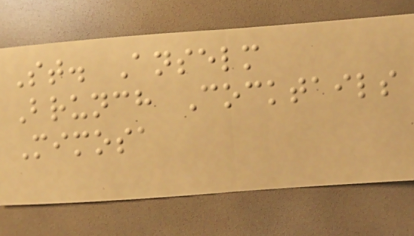St. Anselm
Brunch Cocktails
Mimosa
